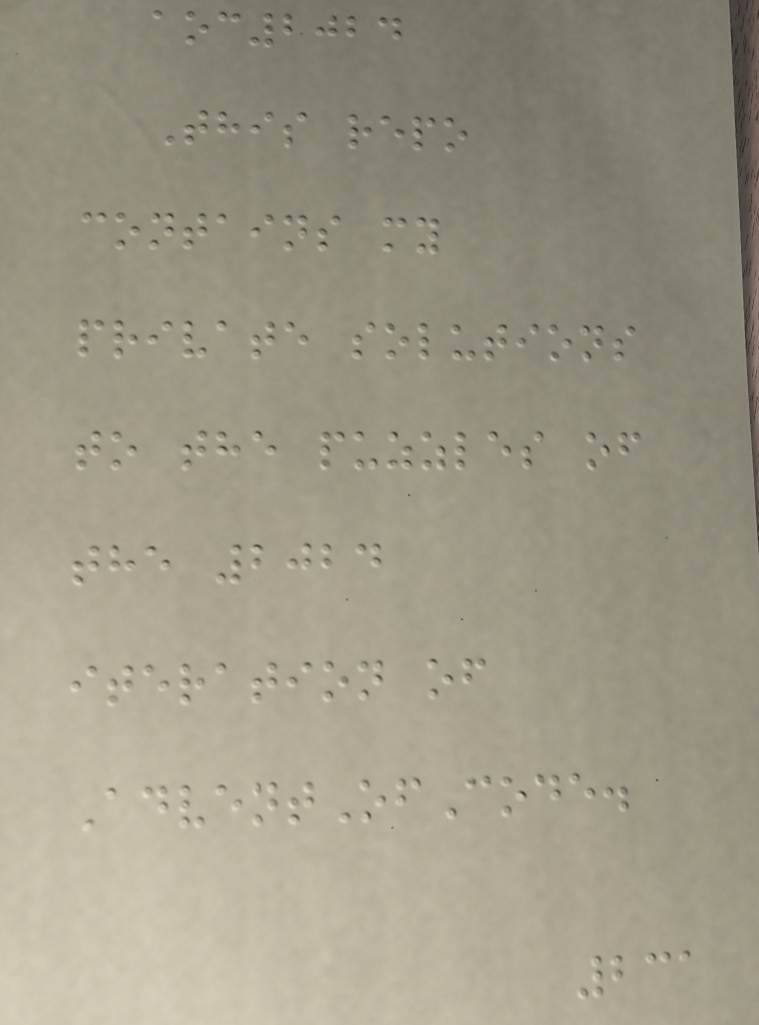aoc2024
This repo
contains my
private solutions
to the puzzles of
the 2024
iteration of
AdventOfCode.
231
